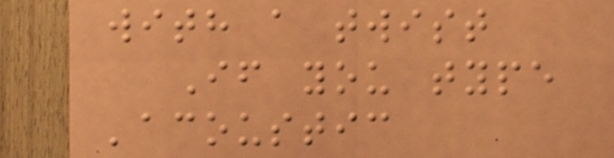with a twist
If you type
'acoustic
